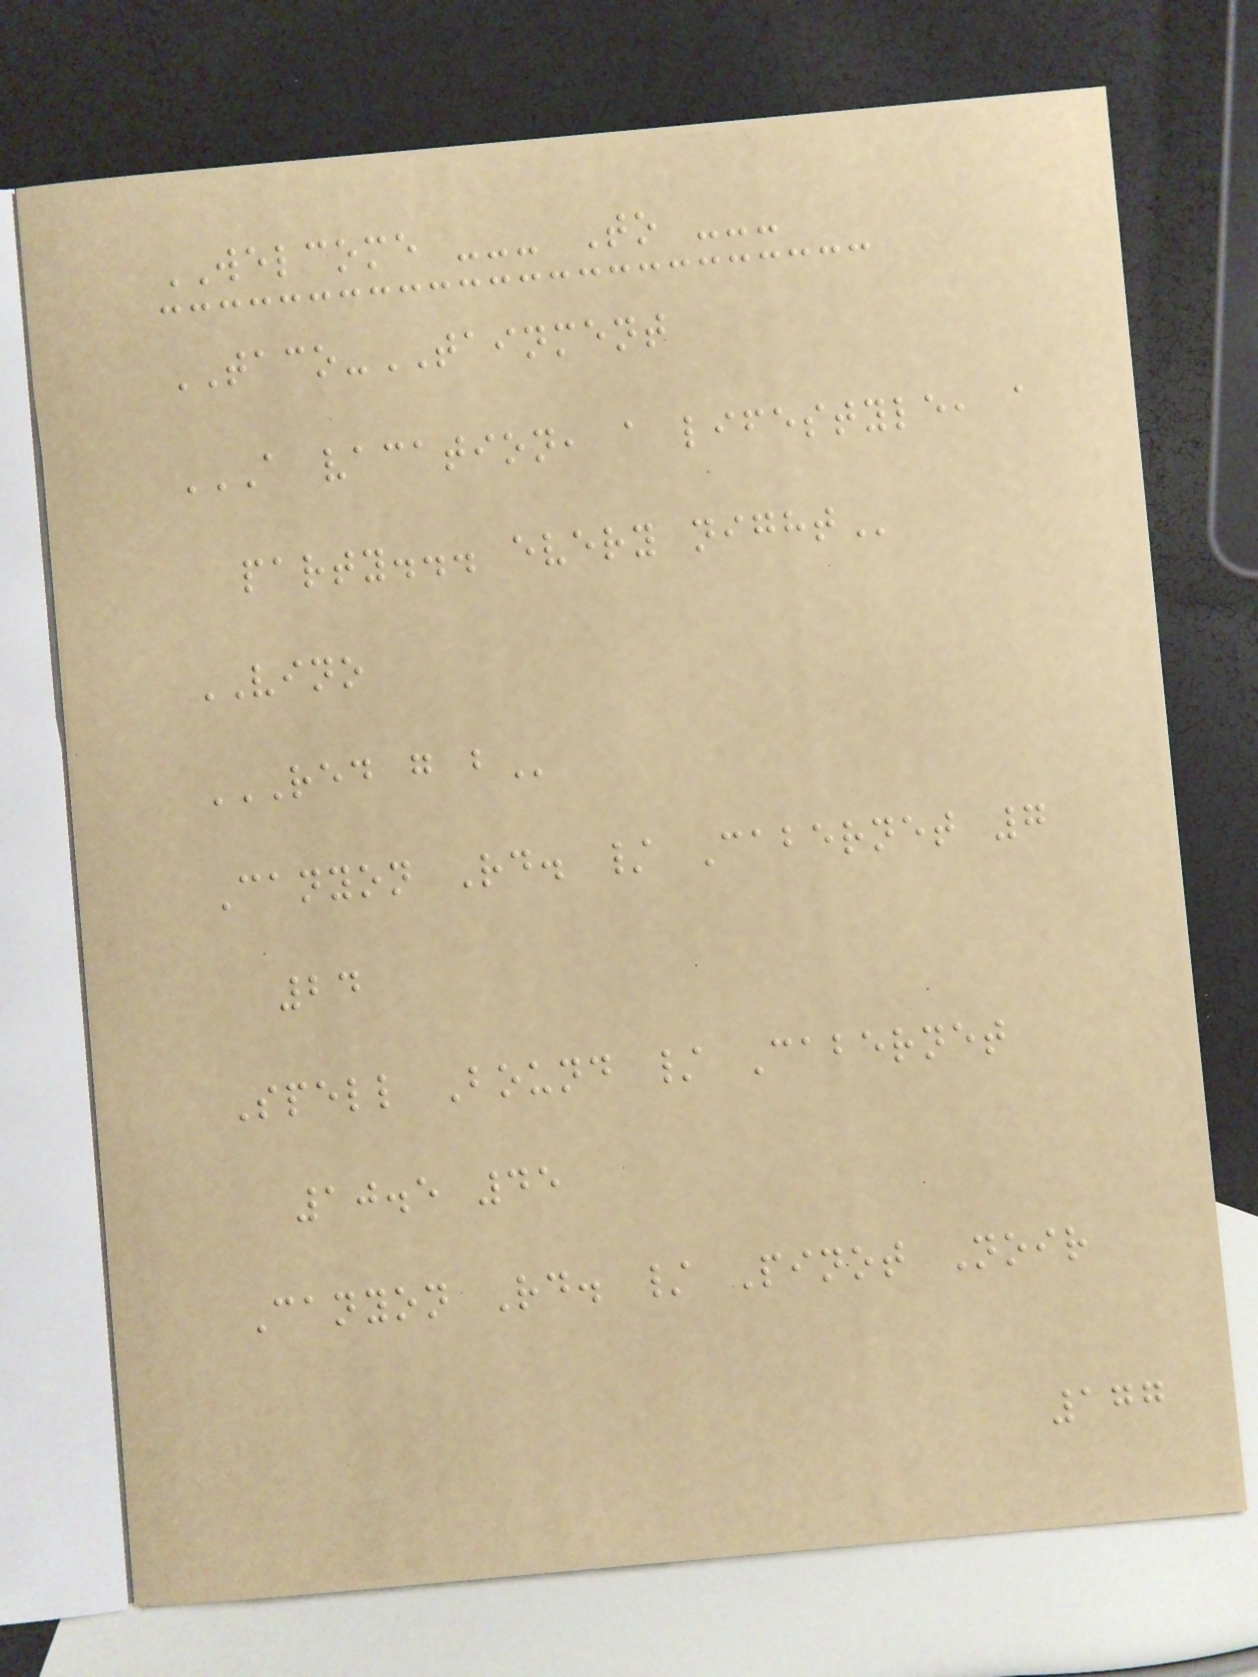WELCOME --- To ---
TACO-TAINMENT
A VACATION, A LIFESTYLE, A
PARTY... EVERY NIGHT
VINO
RED G B
Canyon Rd. / Cabernet 7
24
Spell Bound / Cabernet
10.5 45
Canyon Rd. / Pinot Noir
177
